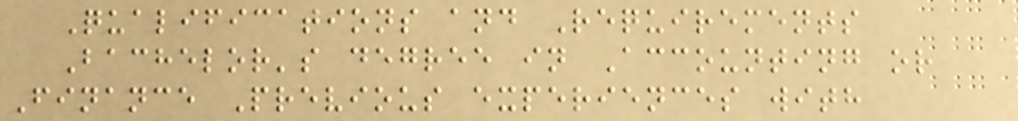Qualifications and Requirements
Bachelor's degree in Accounting or
Finance Previous experiences with
